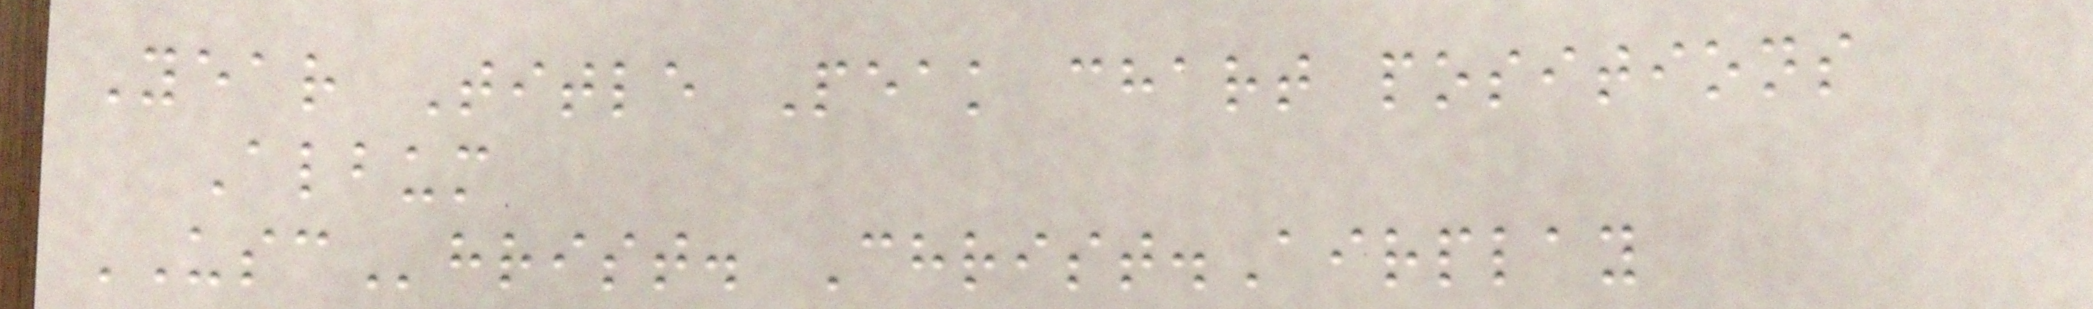Year Title Peak chart positions
Album
USChrist. Christ.Airplay
